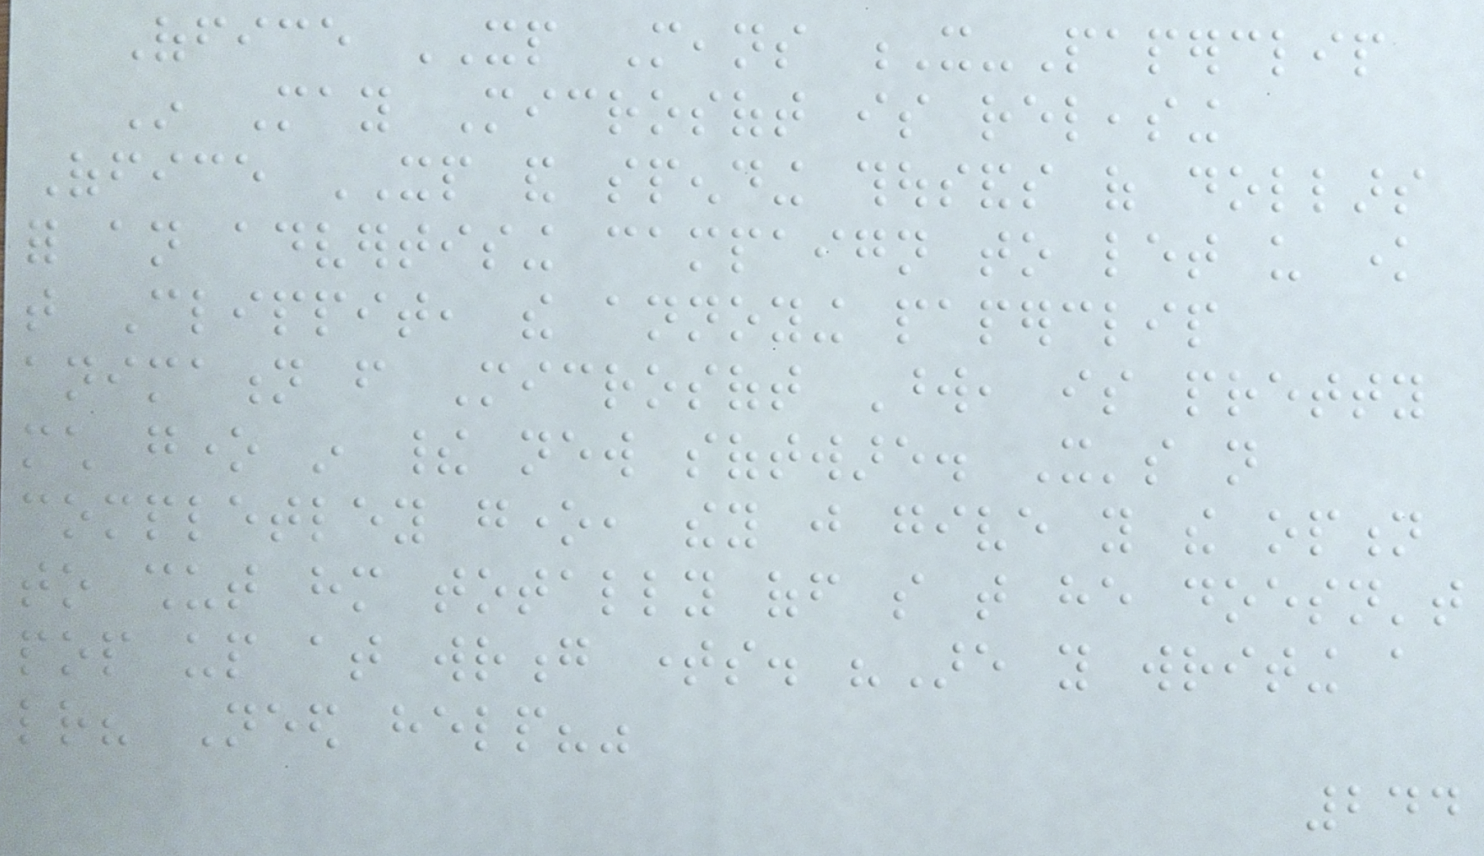Office XP Means X-Paperclip
In May Microsoft is releasing
Office XP and spending thousands of dollars
for an advertising campaign to let us know
that Clippit, the annoying paperclip
animation from Microsoft Word, is pretty
much gone in their new software. It's not
completley gone, they just give you the option
to shut him totally off so that he doesn't
pop up at wrong times. "Are you writing a
letter? Need help?"
244
